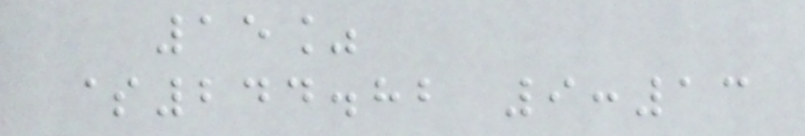15%
$244.82 9:13
